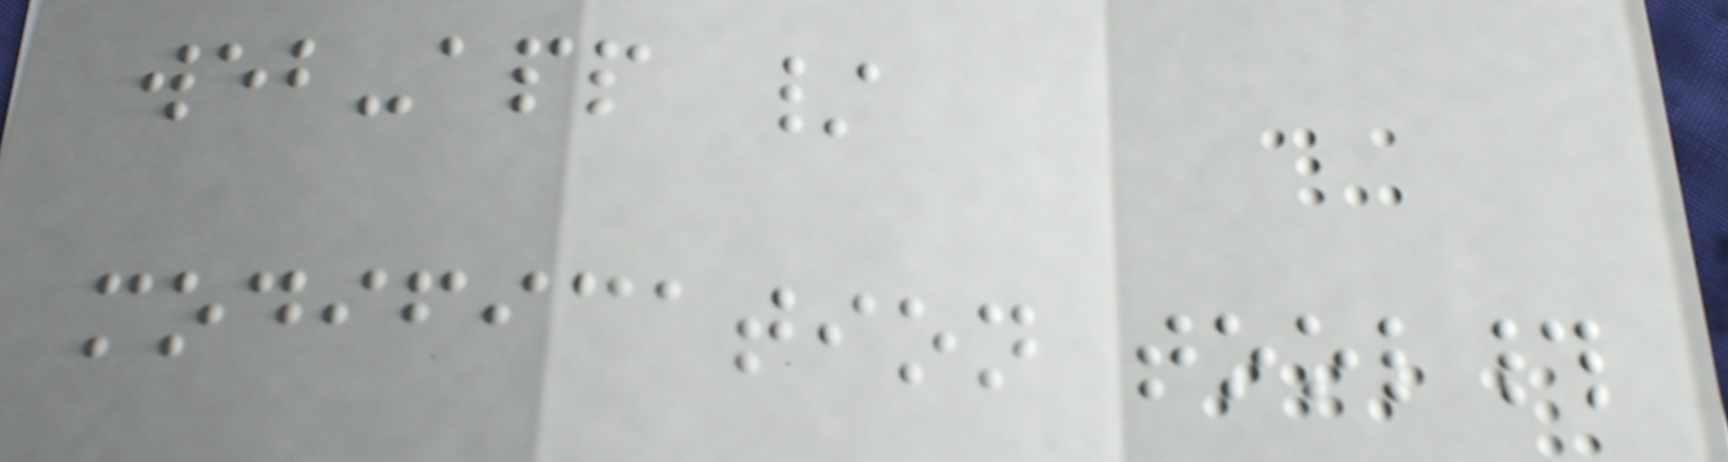web-app /
modification tool#
